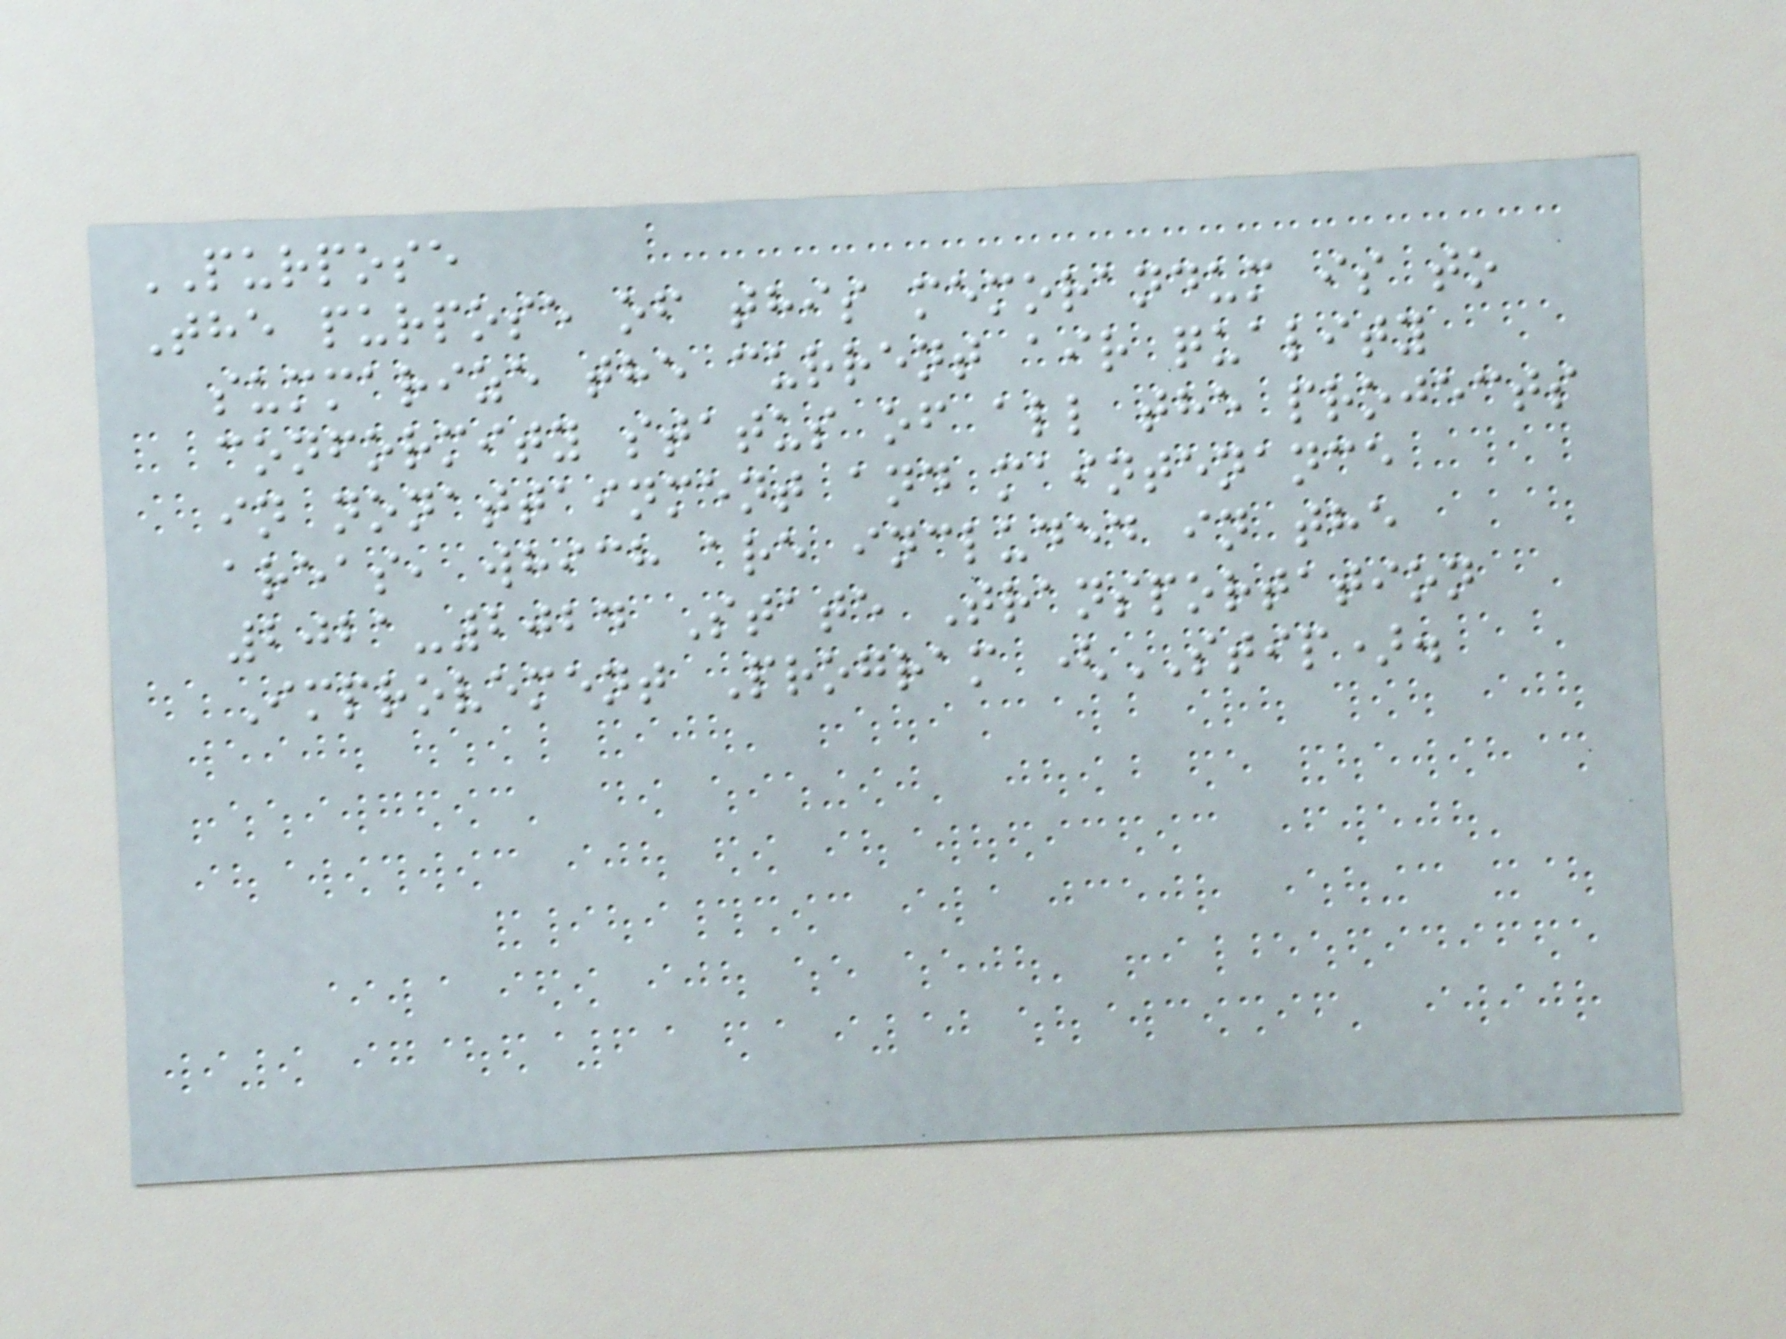PURPOSE
The purpose of this memorandum is to
summarize the current air quality
conformity status of all the projects
in nonattainment and maintenance
areas, which are included in the
2021-2024 State Transportation
Improvement Program (STIP).
